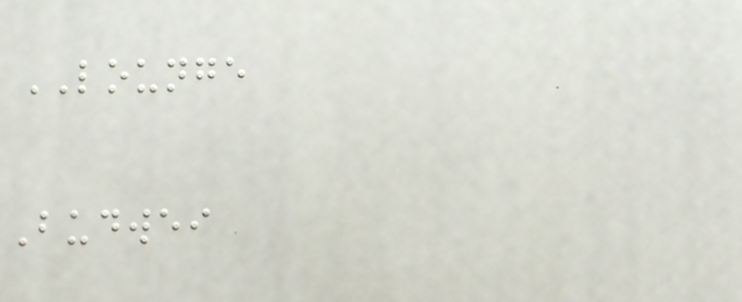LOUNGE
Budwei
